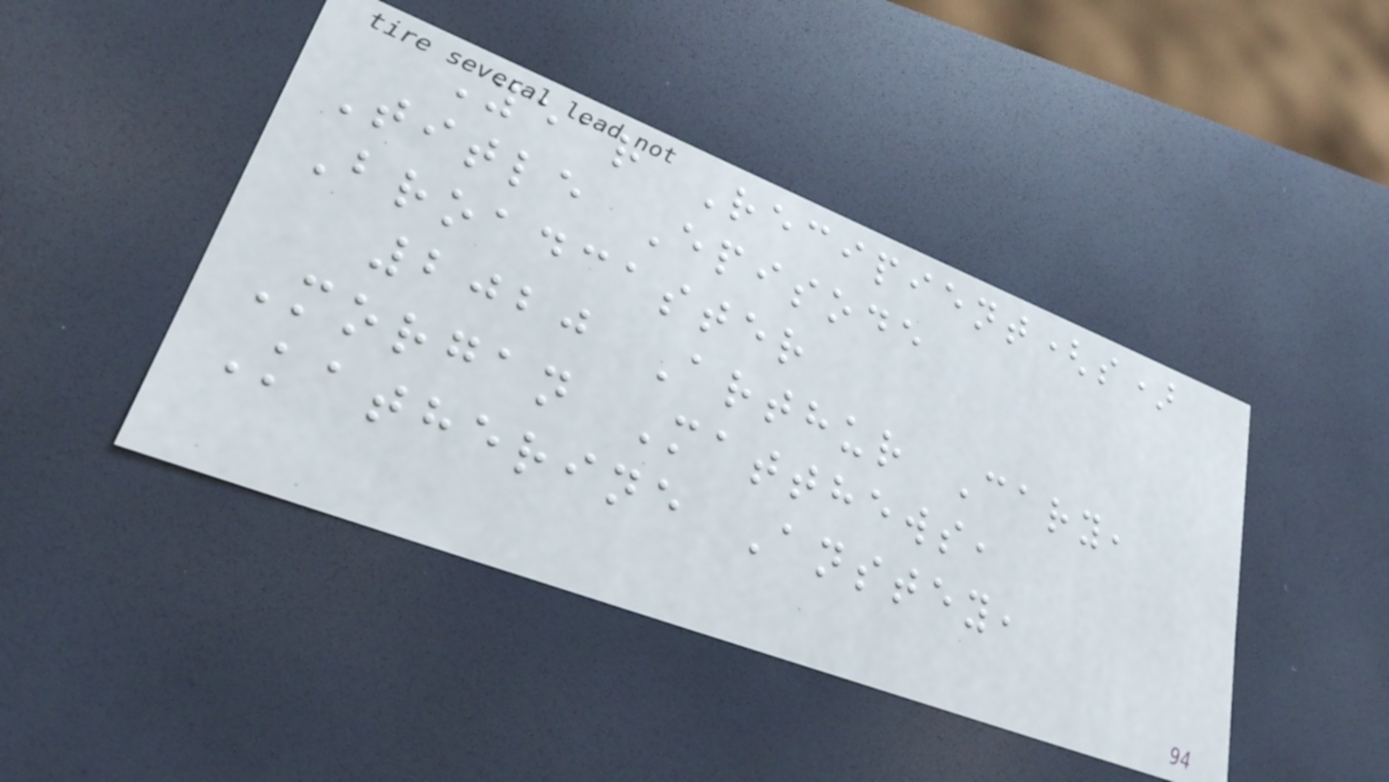Year Recipient(s)
Title Episode
Broadcaster
2020 Arthur Cary,
Morgan Matthews,
Katherine Anstey,
